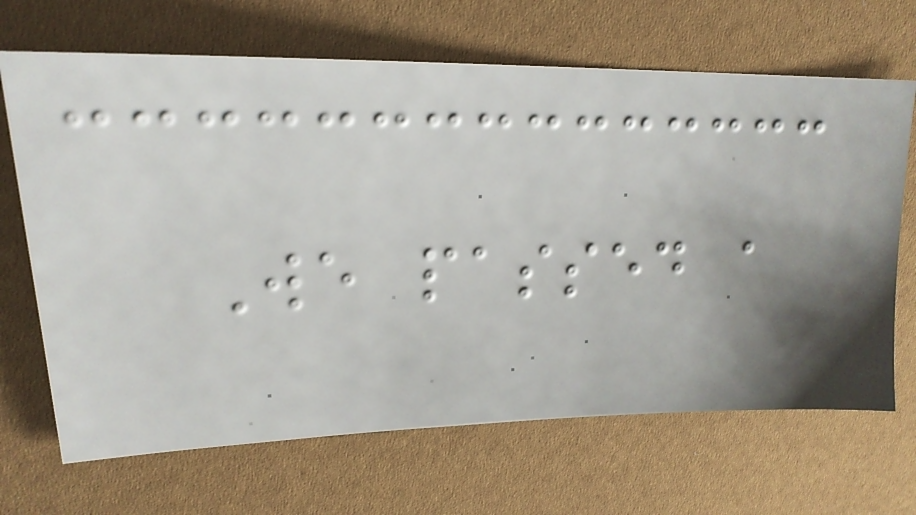We passed a
